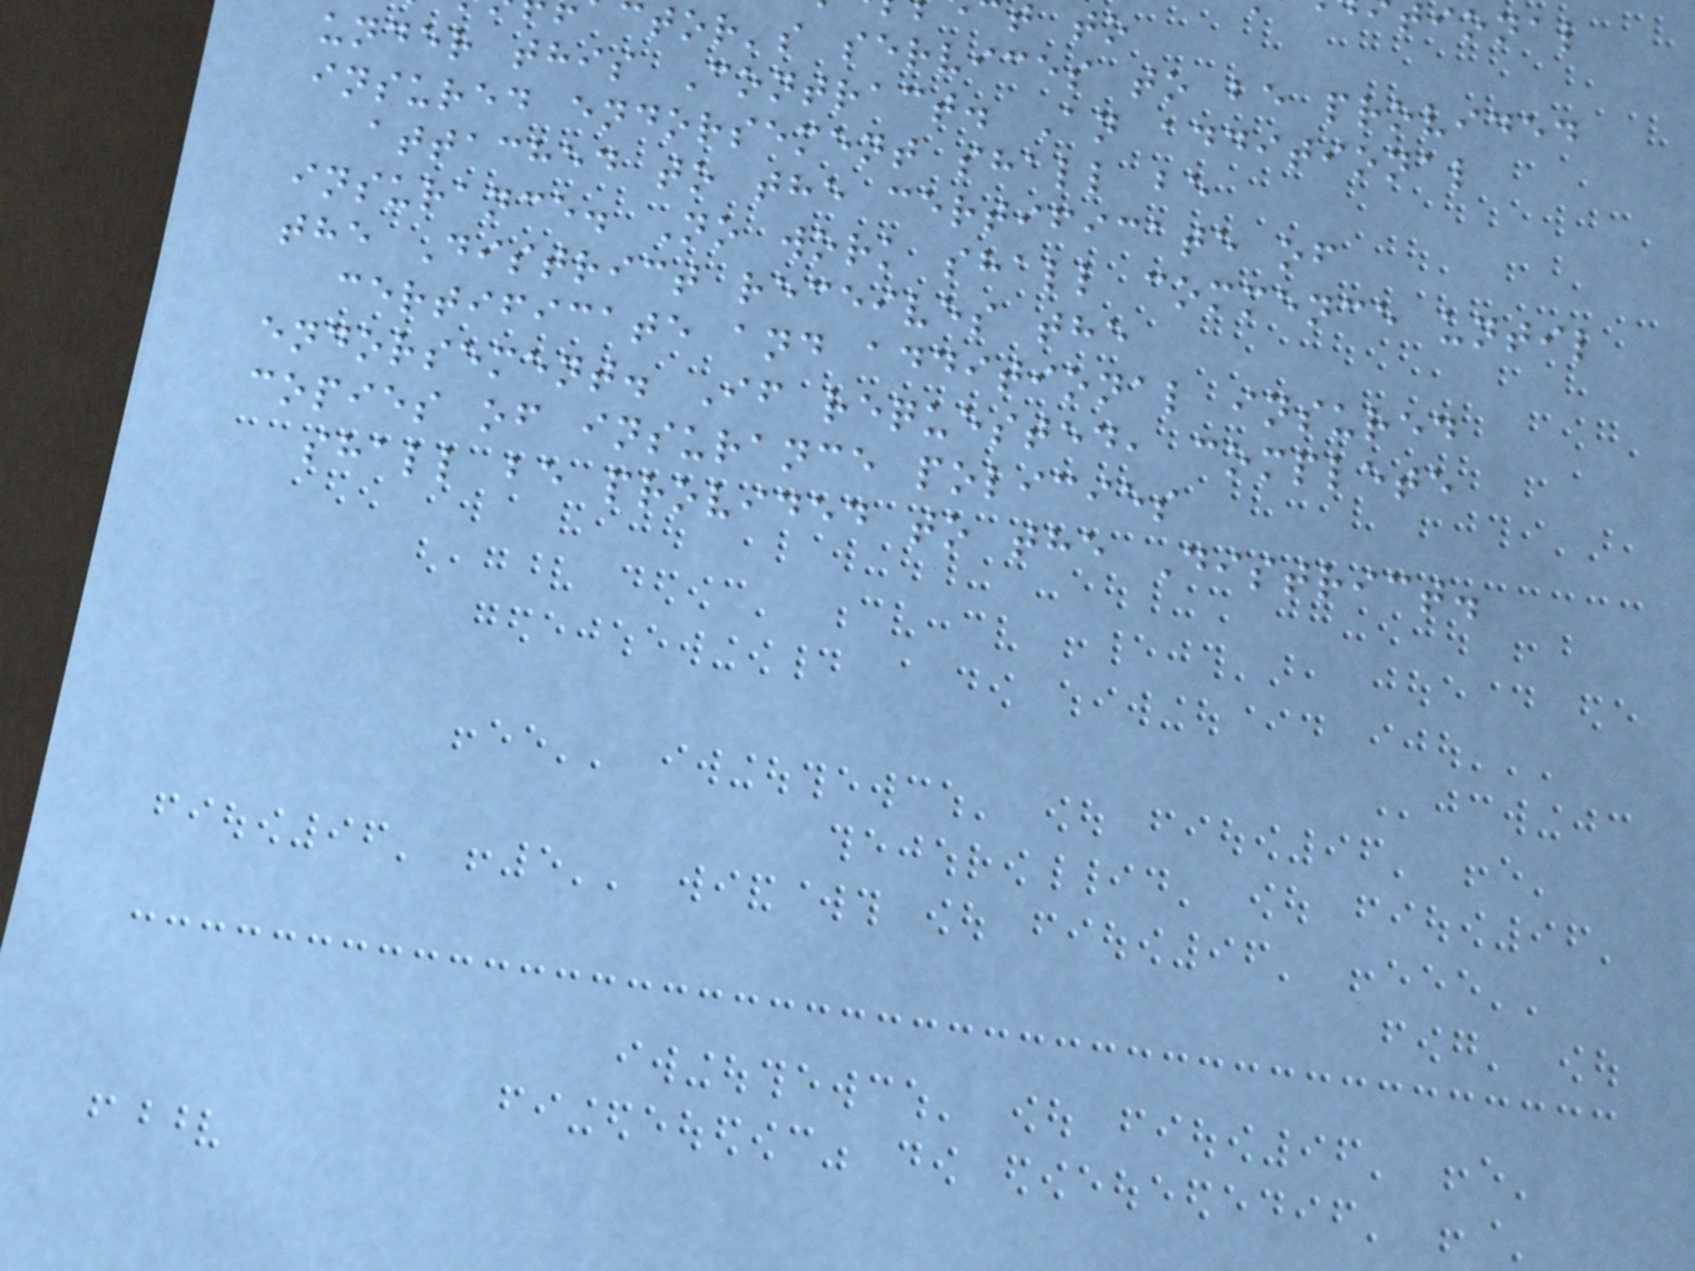tor's services to be provided
under this Contract. An additional
insured endorsement shall be
attached to the certificate of
insurance. No work shall commence until
the District receives the
certificate and additional insured
endorsement. If requested, complete
copies of insurance policies
shall be provided to the District.
